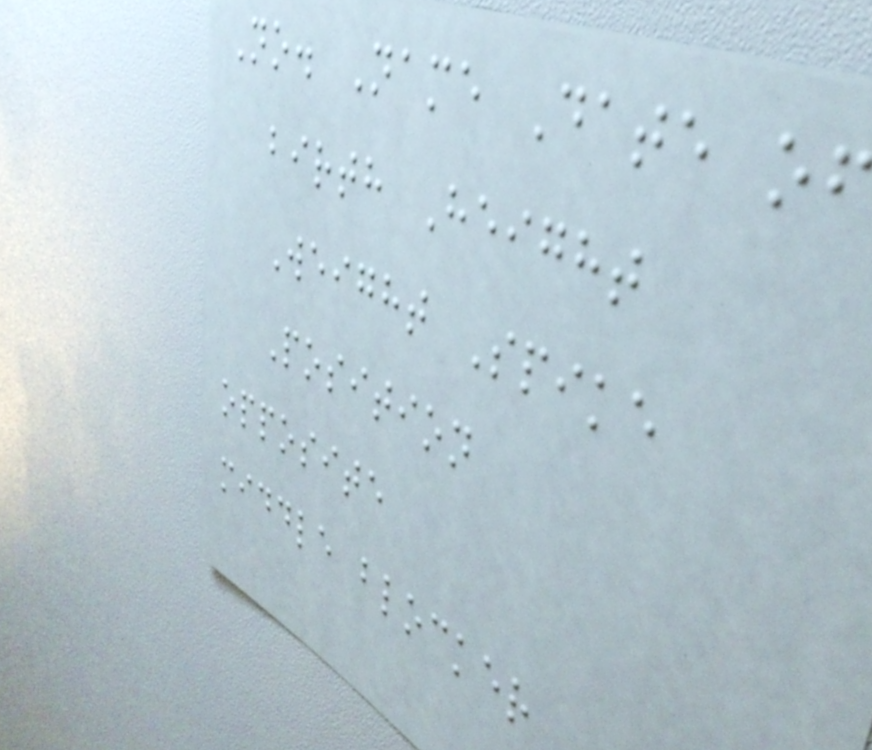No. Name Date of
birth Height
Weight Spike
Position
opposite
middle blocker
